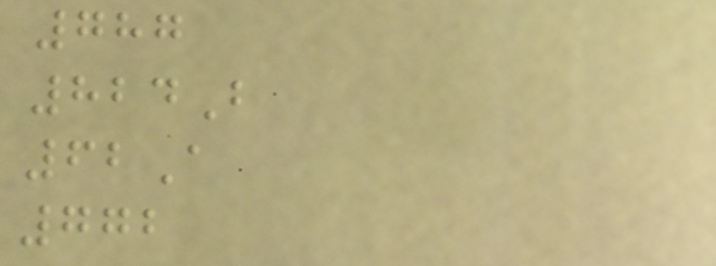787
824B
62A
772
